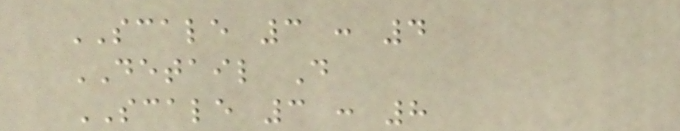SCALE 3 : 4
DETAIL D
SCALE 3 : 8
